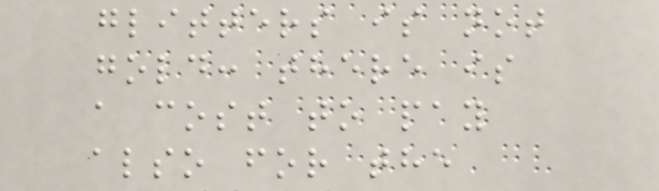glitters is not
gold: there is
a cost to pay
also for the
